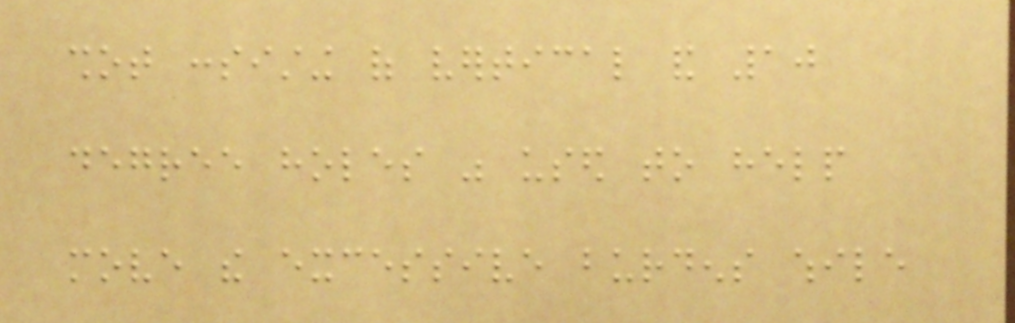shot consisting of vertical and 10
degree holes was used to help
move the excessive burdens while
